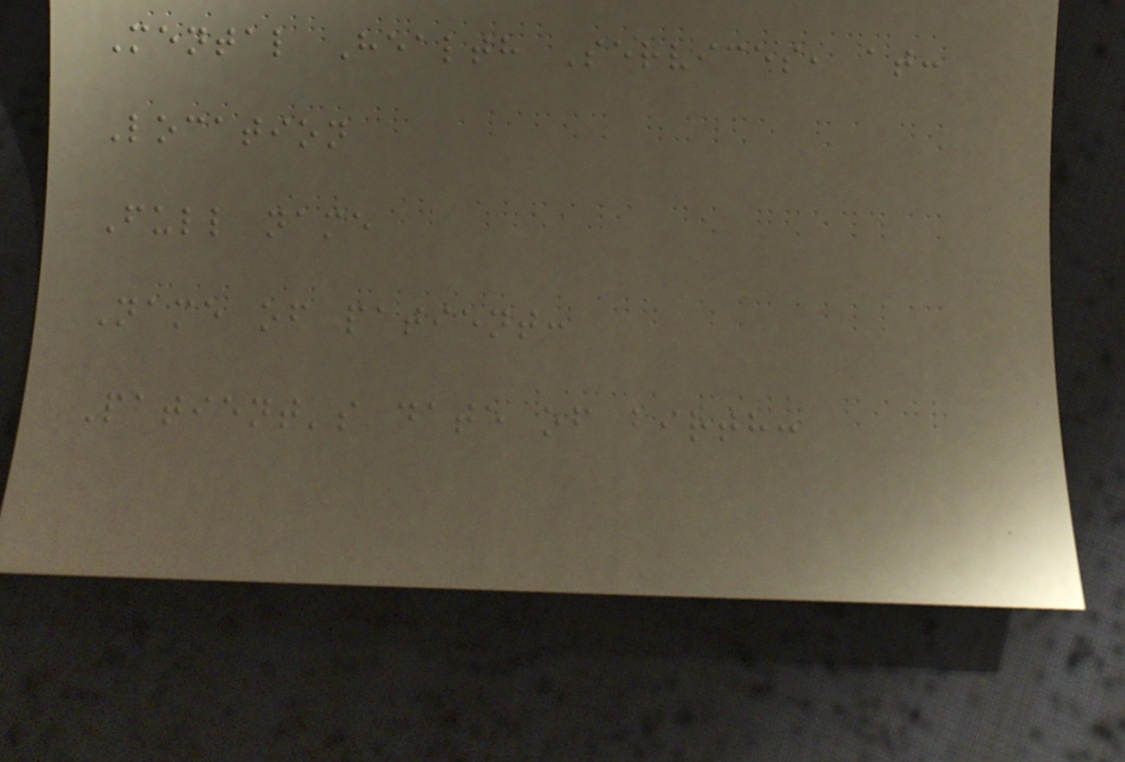Mental Health Services, at:
Location
Full name
Name of patient:
Patient's date of birth:
